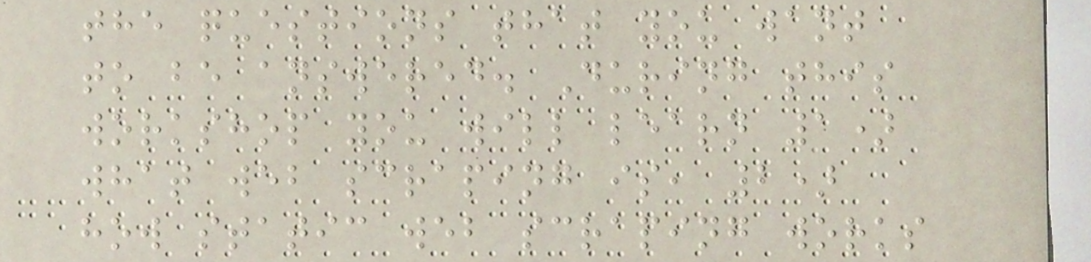the questions that you want
to be answered. During this
workshop you will learn 1)
what web scraping is, 2)
how static web scraping works
